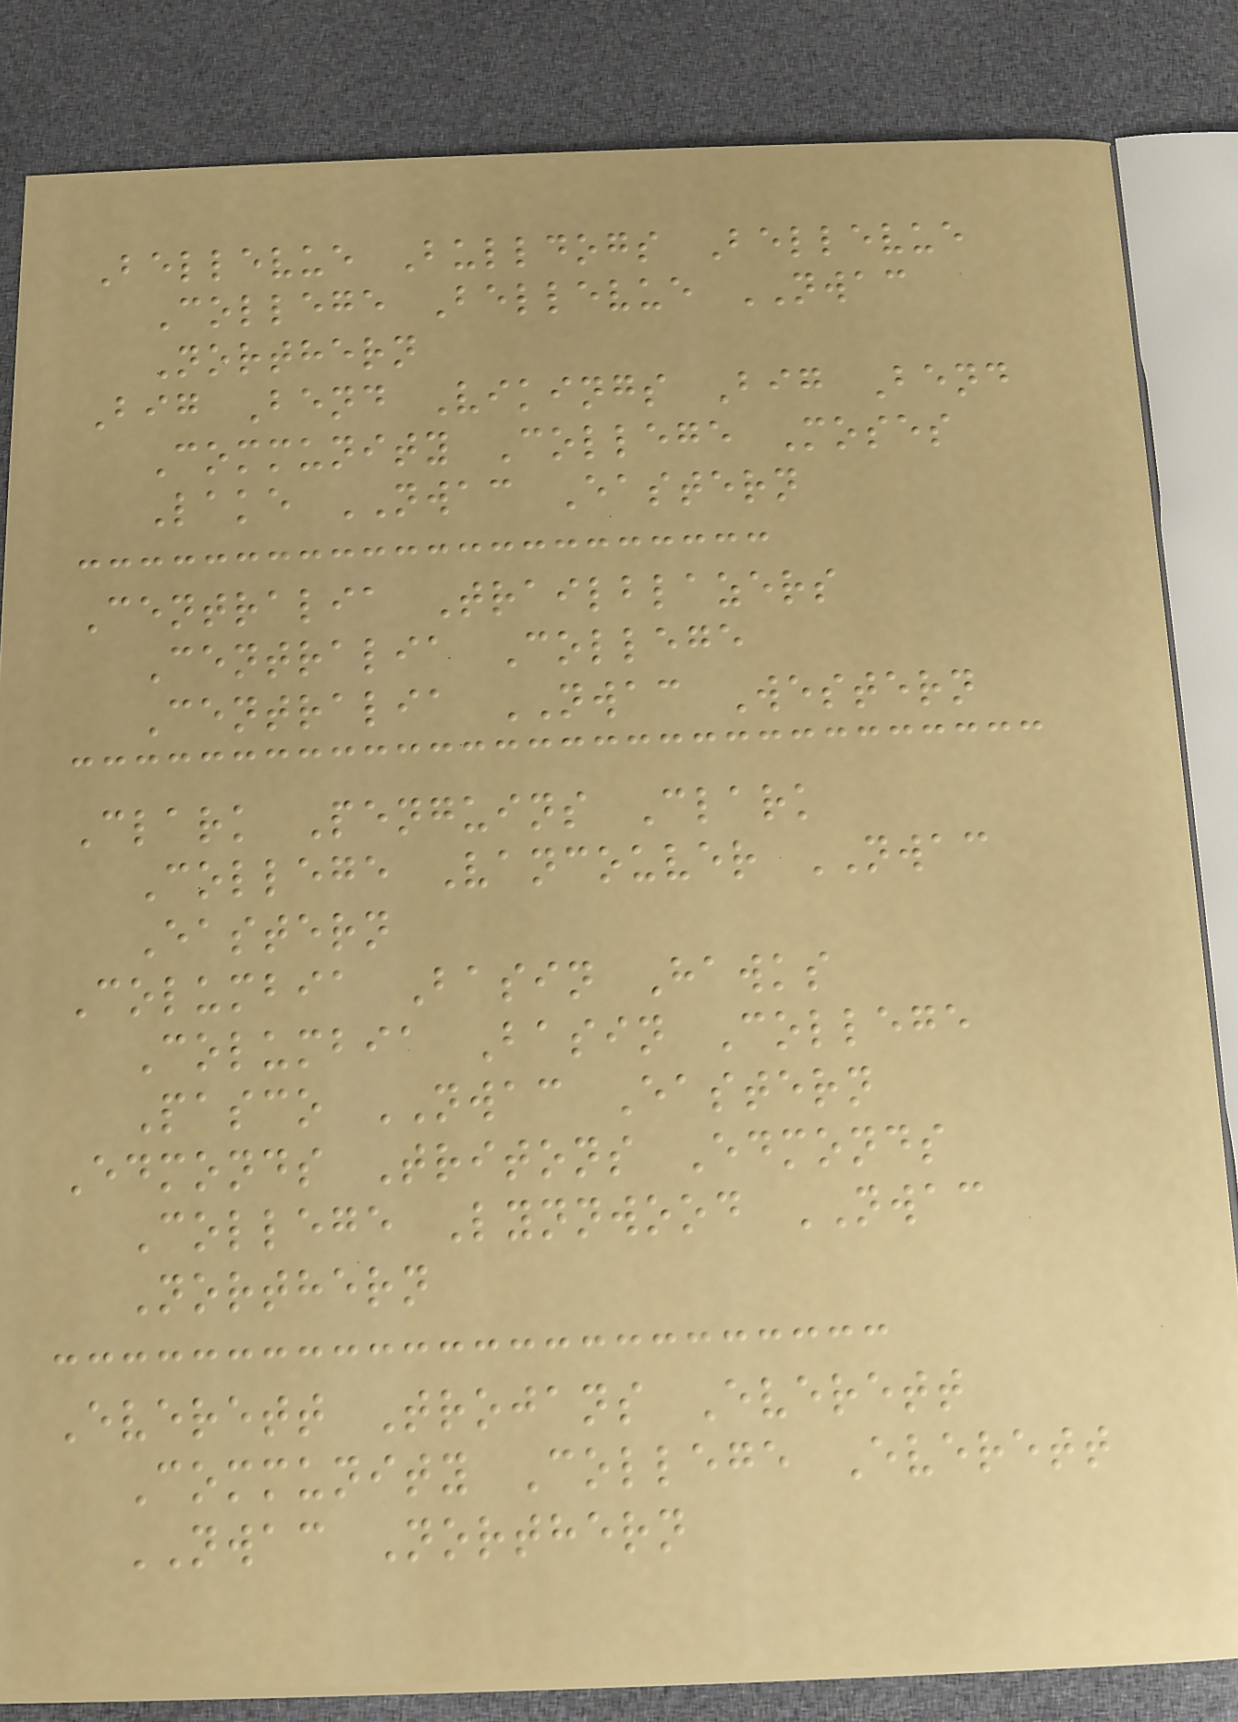Bellevue Bulldogs Bellevue
College Bellevue NWAC
Northern
Big Bend Vikings Big Bend
Community College Moses
Lake NWAC Eastern
Centralia Trailblazers
Centralia College
Centralia NWAC Western
Clark Penguins Clark
College Vancouver NWAC
Eastern
Columbia Basin Hawks
Columbia Basin College
Pasco NWAC Eastern
Edmonds Tritons Edmonds
College Lynnwood NWAC
Northern
Everett Trojans Everett
Community College Everett
NWAC Northern
